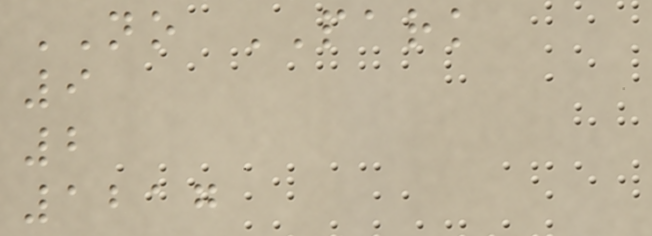NO PARK
9
2
1217
